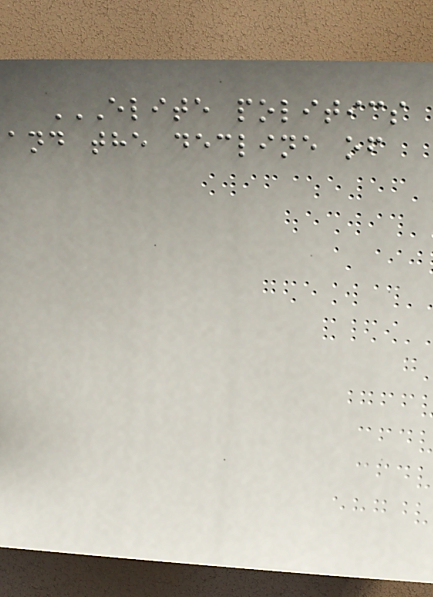ELITE POLITICS
AND THE DECLINE OF
